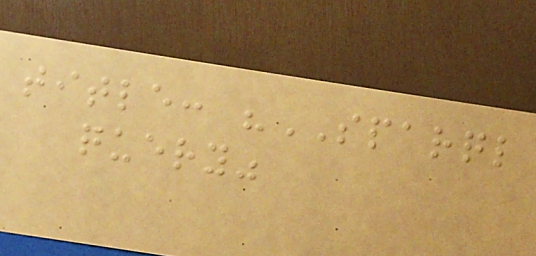title: "SPARQL
query"
